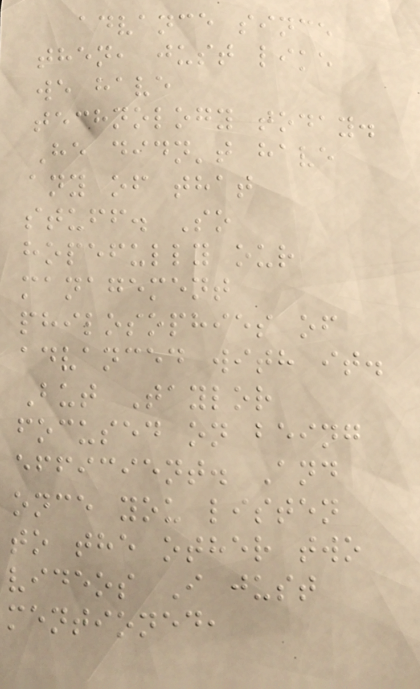advance since
then, just like
we have
technology today.
He didn't have
any of that
stuff. So
hopefully our
management
philosophies of
advanced with it.
But Taylor
focused on being
efficient. And
once you listen
to the other two
videos I just
mentioned,
